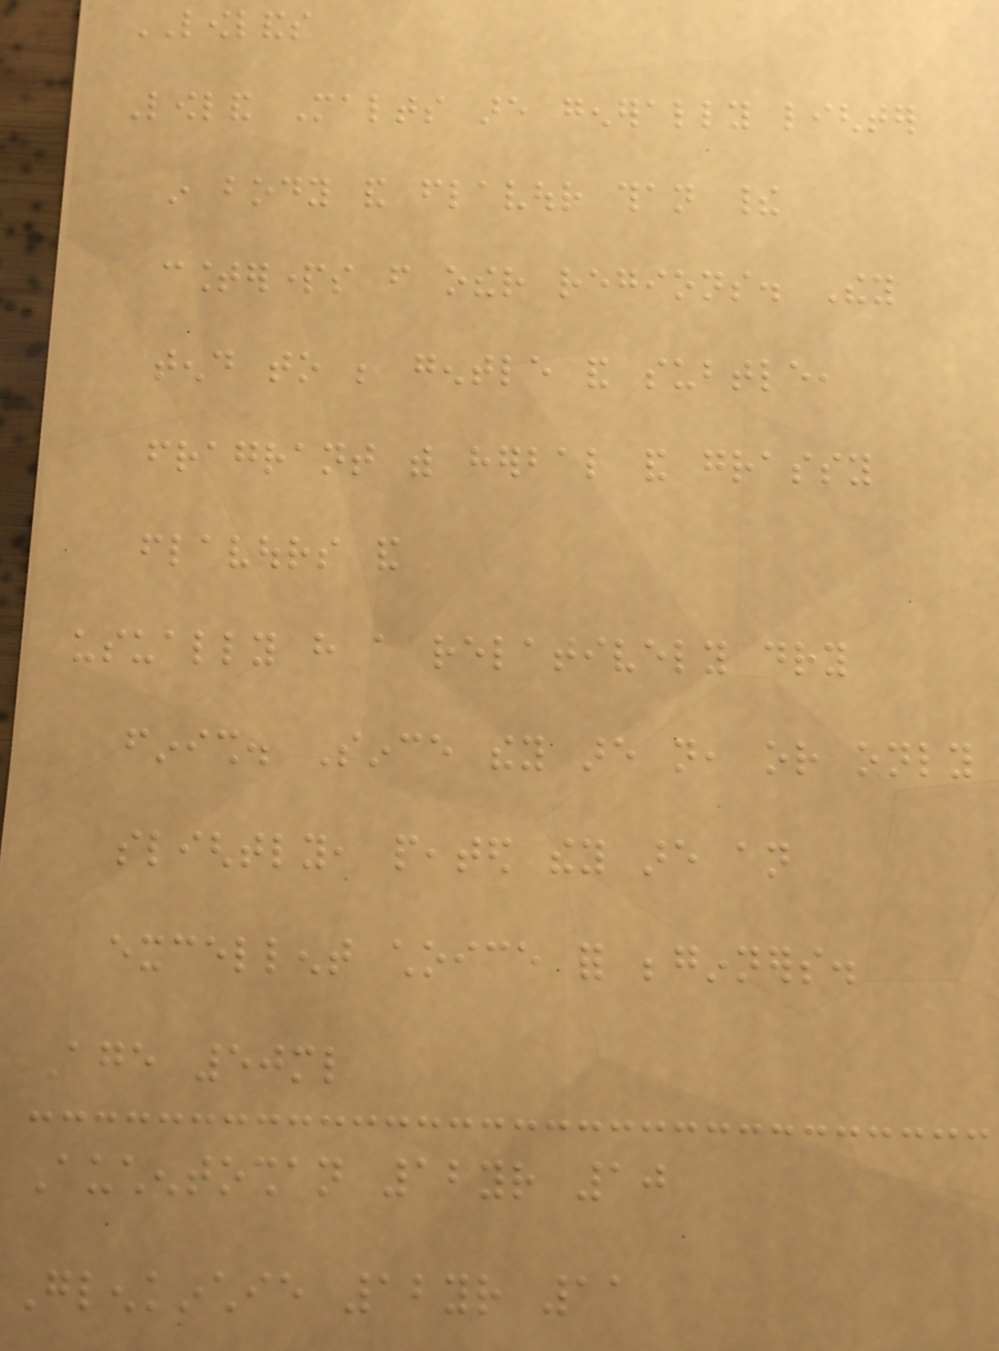LOWLANDS
Lowland Malts are generally lighter
in body and flavour than their
counterparts from other regions. They
tend to be gentle and subtle,
fragrant with herbal and grassy
flavours and
usually have a relatively dry
finish. Since they are not, or only
slightly, peated they are an
excellent choice for beginners.
Age 50ml
Auchentoshan 12yr 10
Glenkinchie 12yr 11
